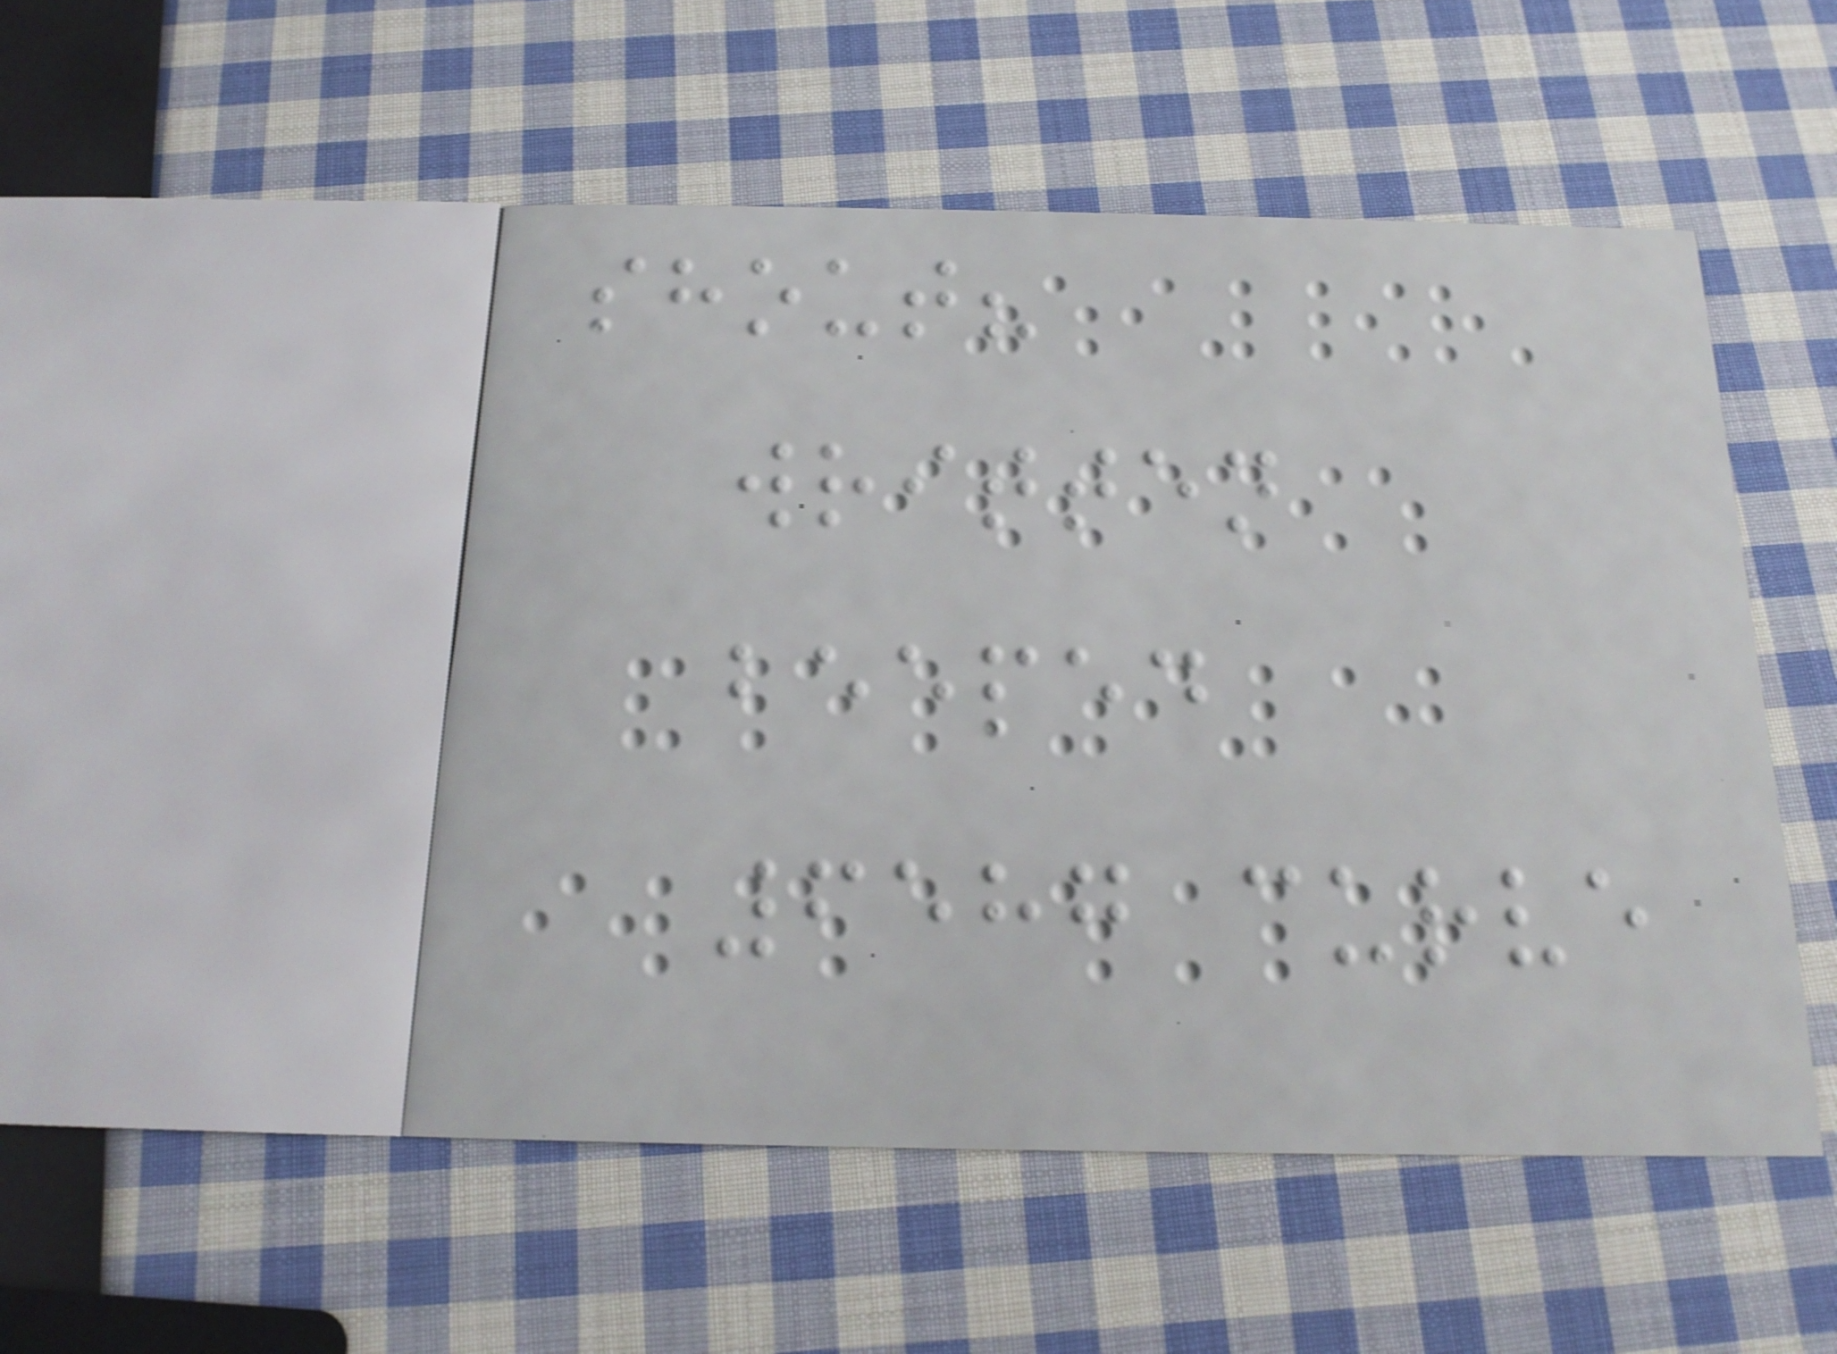shout?
written
beeped
6587 curve
